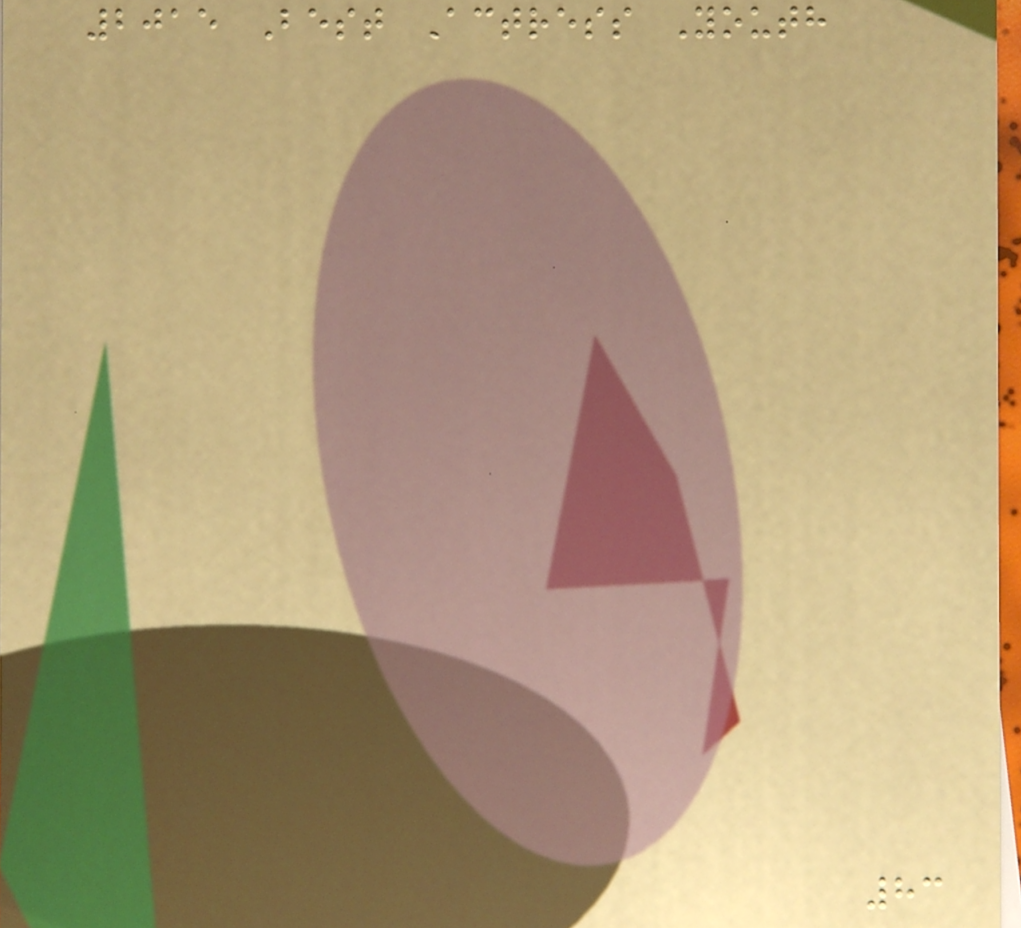2015 Best Actress Youth
83
